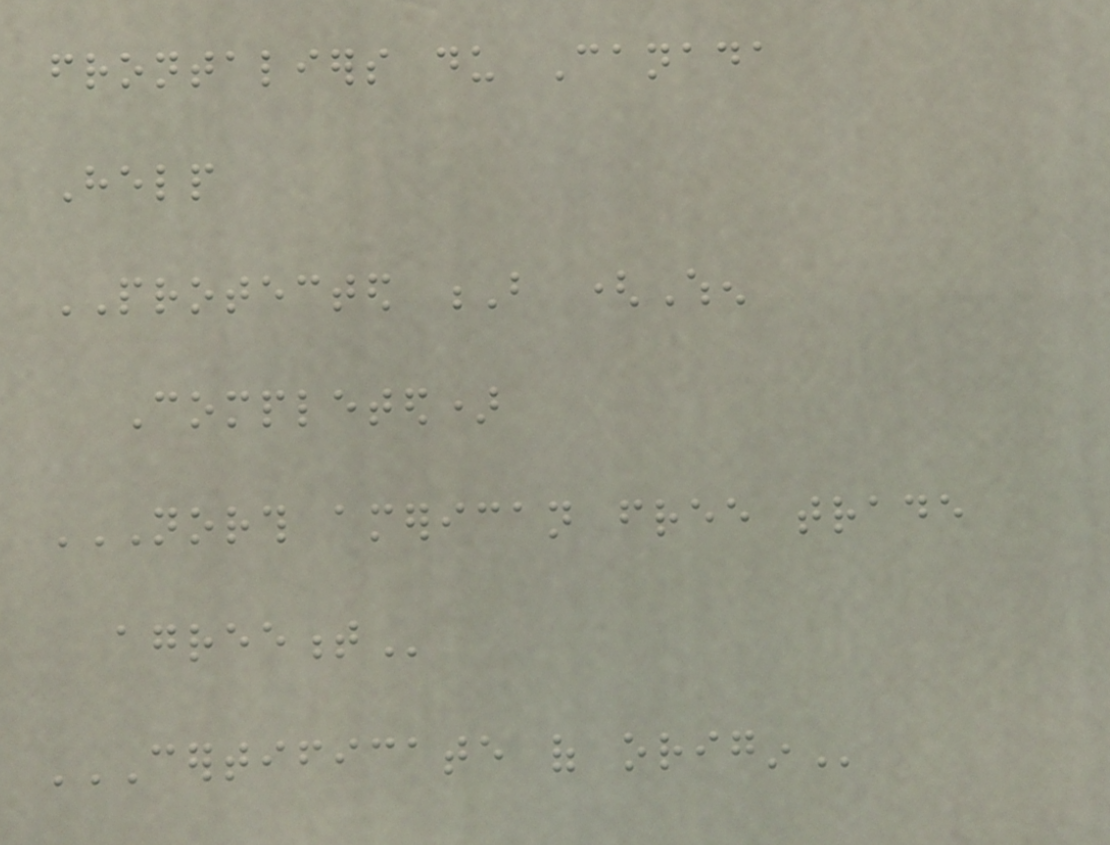frontaliers du Canada
Help
PROTECTED B (When
Completed)
NORTH AMERICAN FREE TRADE
AGREEMENT
CERTIFICATE OF ORIGIN
